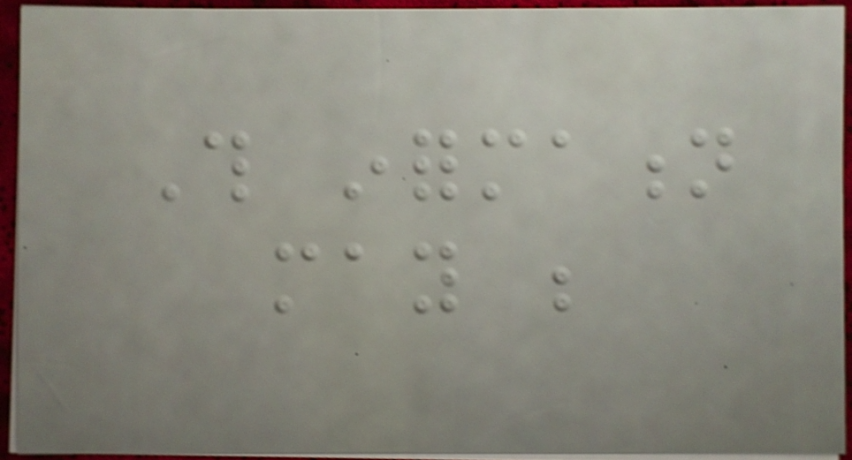This information
may be
